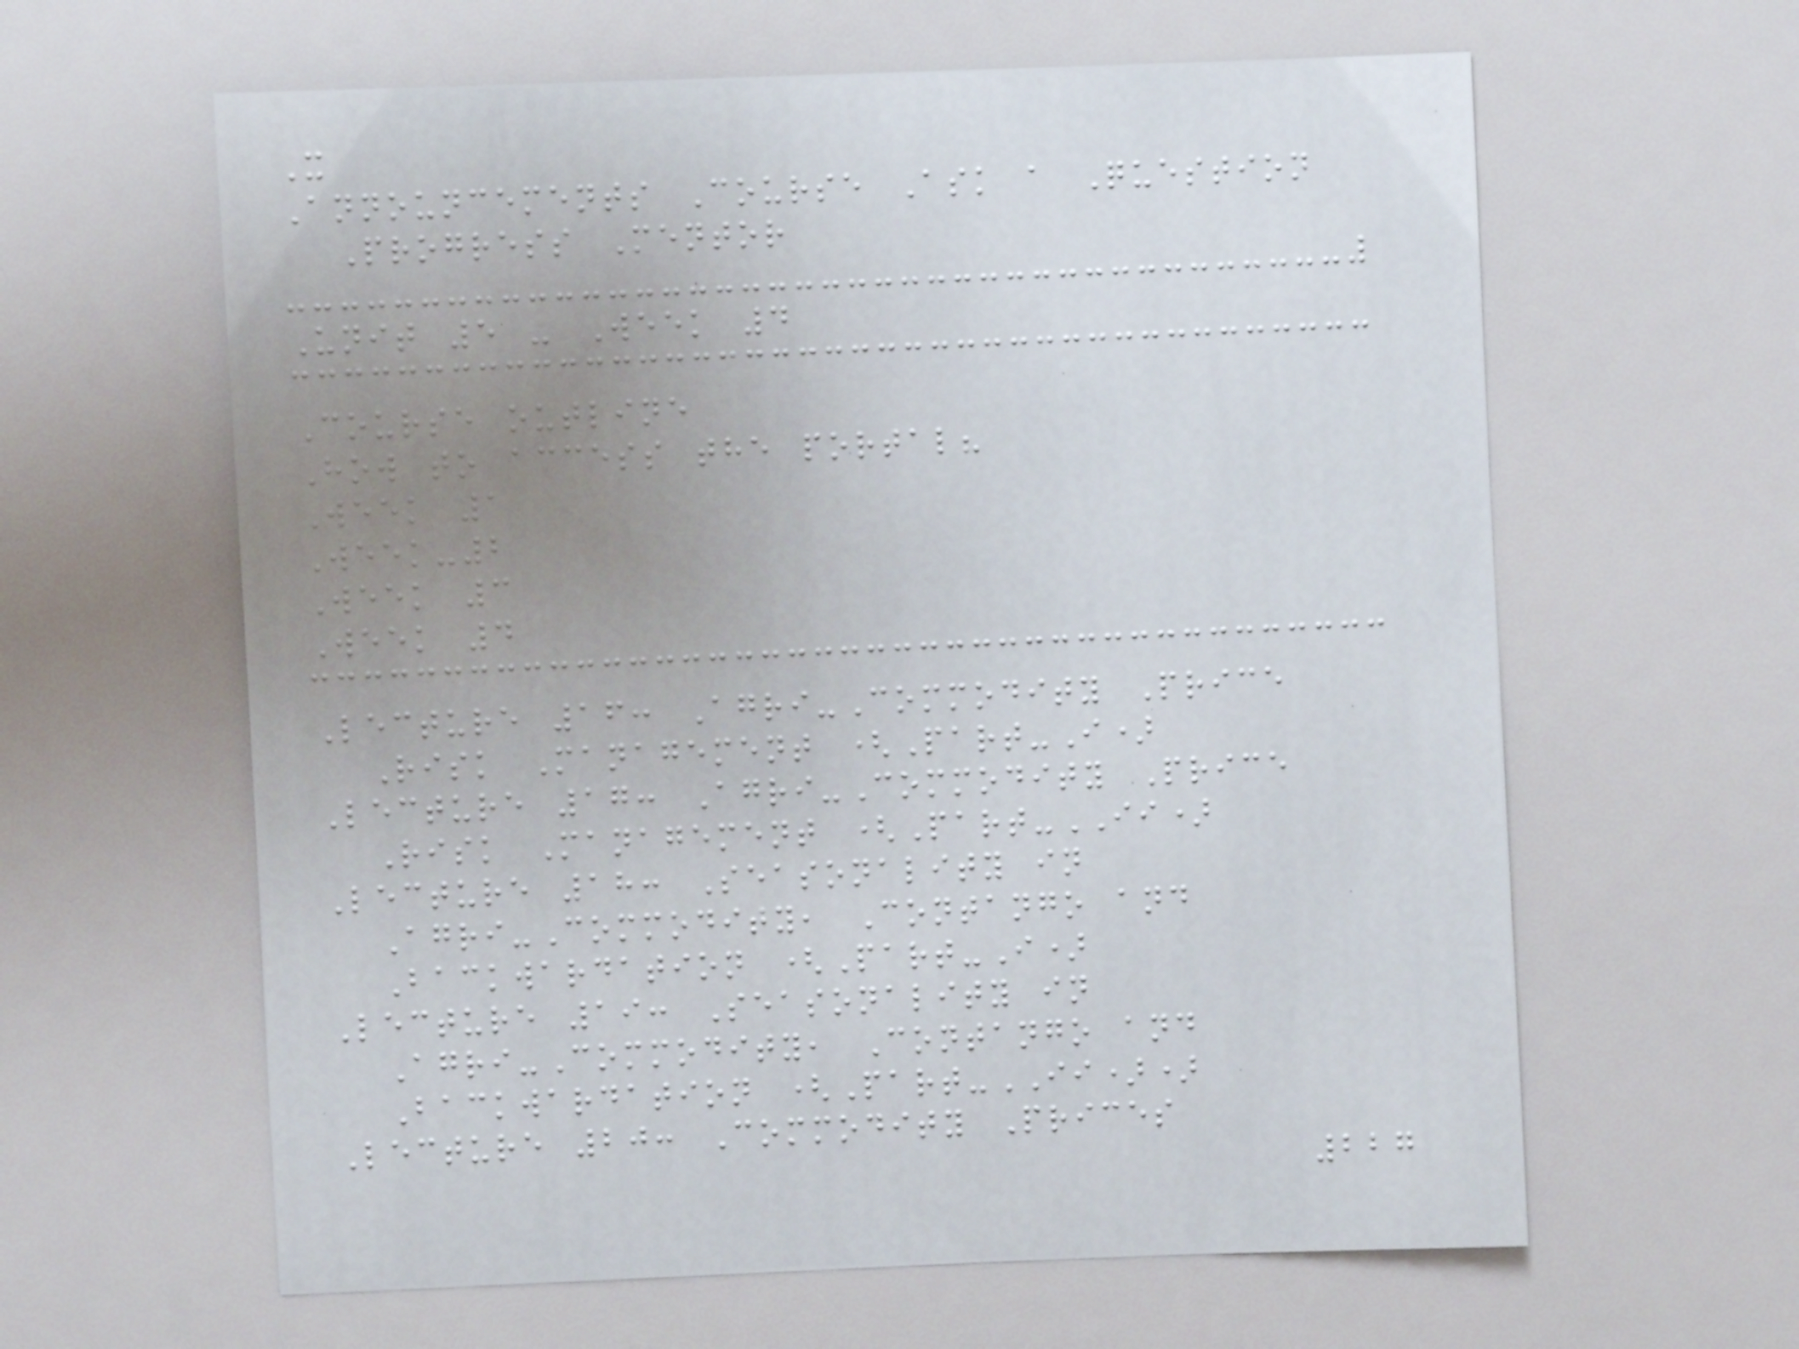X
Announcements Course Ask a Question
Progress Mentor
Unit 5 - Week 4
Course outline
How to access the portal?
Week 1
Week-2
Week 3
Week 4
Lecture 16: Agri-Commodity Price
Risk Management (Part-I)
Lecture 17: Agri-Commodity Price
Risk Management (Part-II)
Lecture 18: Seasonality in
Agri-Commodity, Contango and
Backwardation (Part-I)
Lecture 19: Seasonality in
Agri-Commodity, Contango and
Backwardation (Part-II))
Lecture 20: Commodity Prices
227
